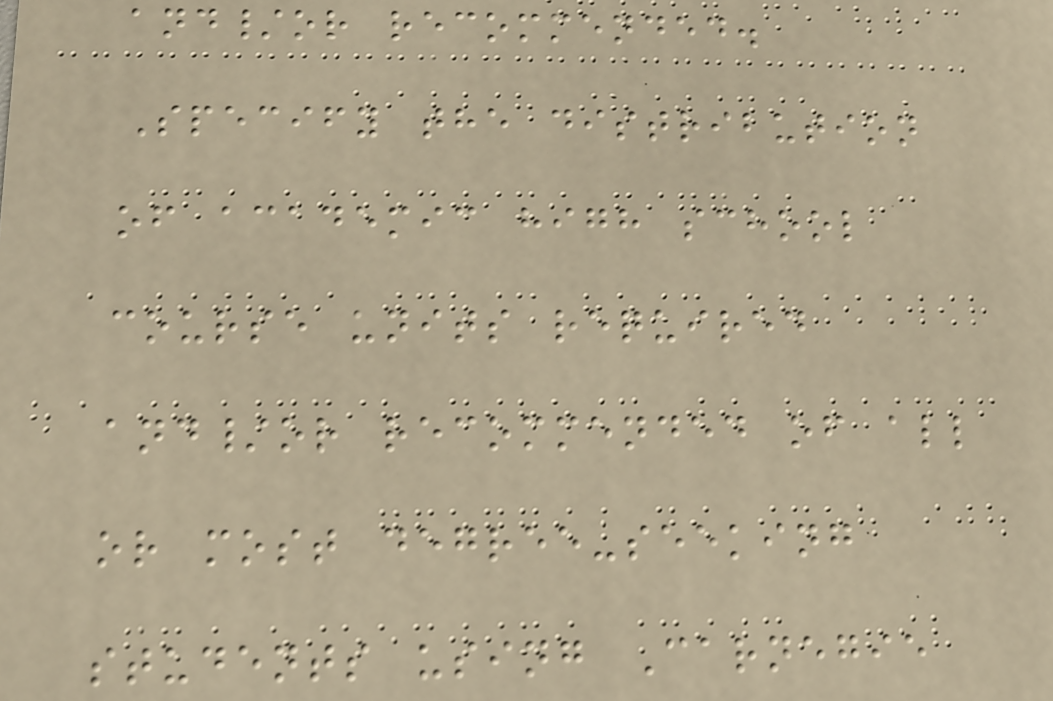and/or recommended.
Specify the distribution
of academic high school
course units required
and/or recommended of all
or most degree-seeking
students using Carnegie
